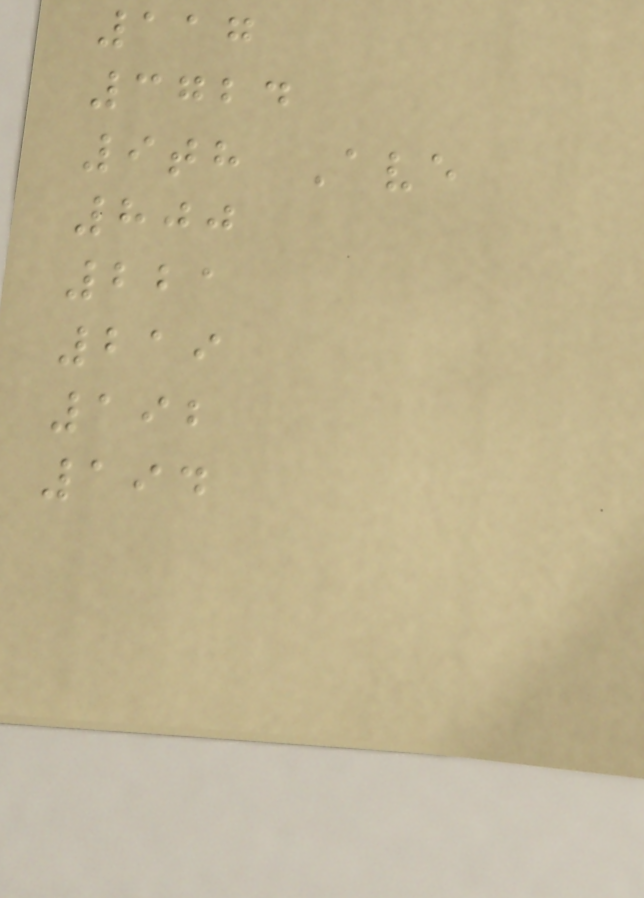117
3724
9th Ave
800
221
219
192
194
